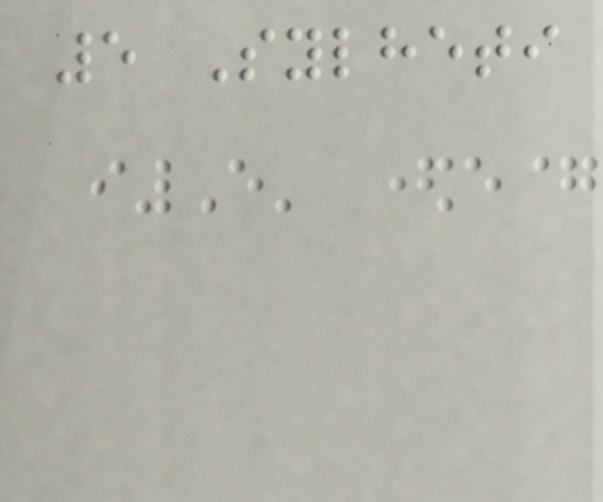5 Sylheti
